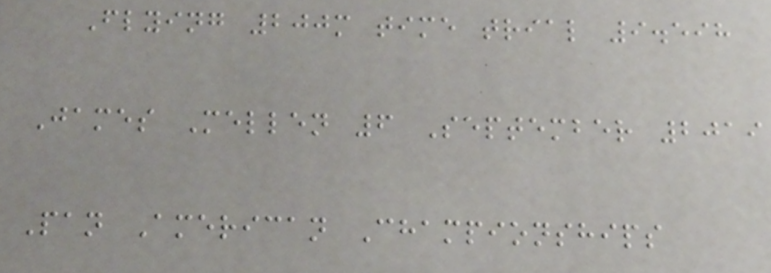Flying 200m time trial 9.598
James Mellen 6 September 2019
Pan American Championships
